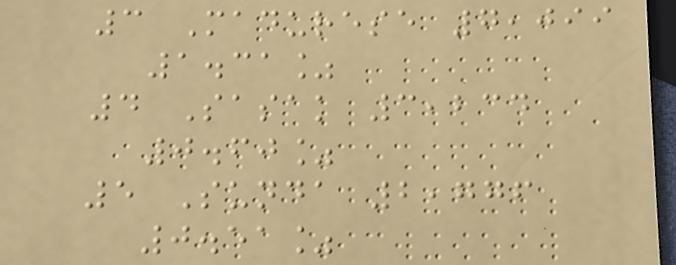3 Madurese 7,099
1.31%
4 Sasak 3,234
0.60%
5 Sunda 2,776
0.51%
